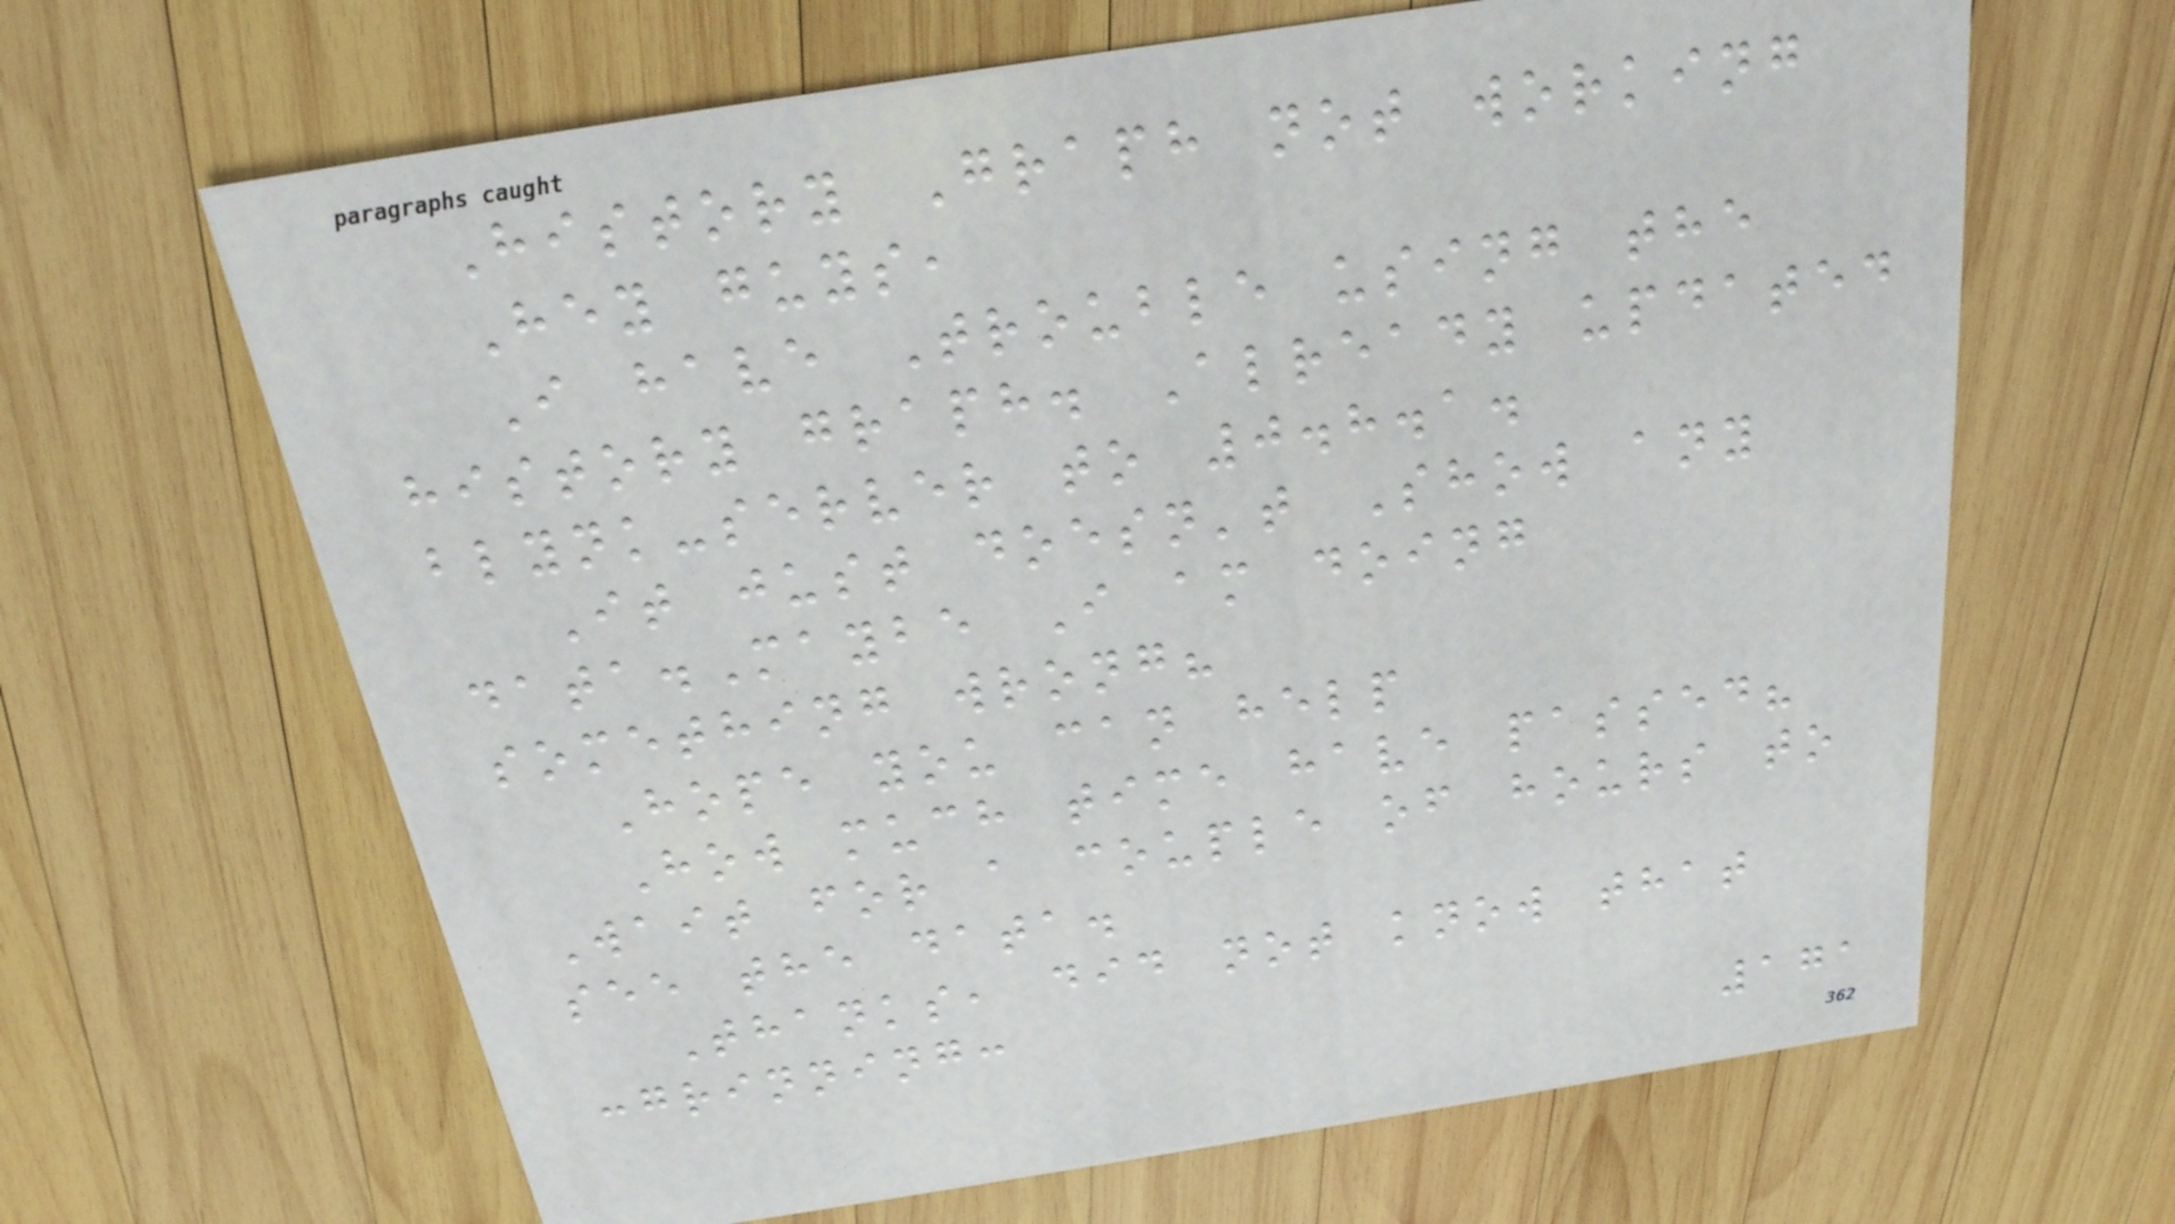History Graph not working
Hey guys,
I have Trouble using the
history graph. Already updated
blynk-server to 0.8.1.
It just doesn't Show any
data.Maybe I am doing
something wrong?
Hope you can help
How much time have passed?
Wait for a couple of hours to
see the data.
Thanks, did not know that
:grinning:
171
